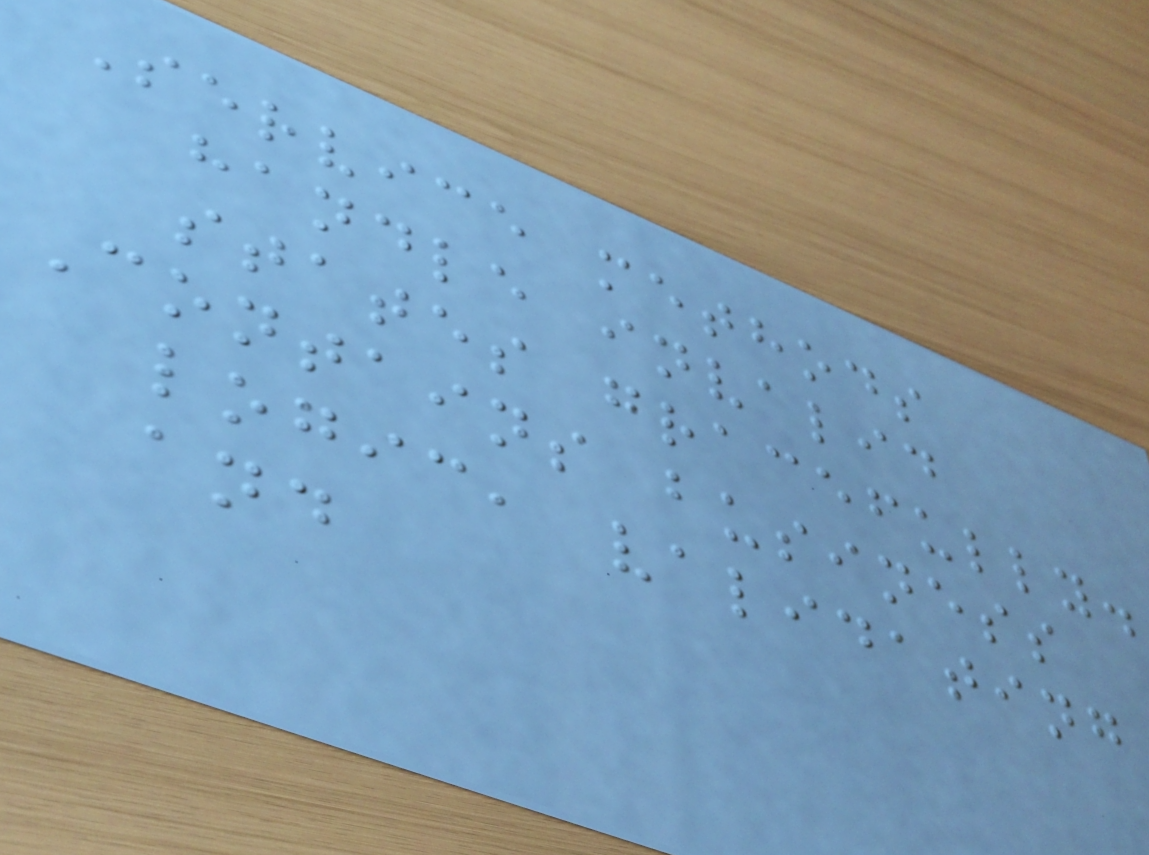Service methods
handle invalid
states gracefully.
Contains business
logic, validating
and
